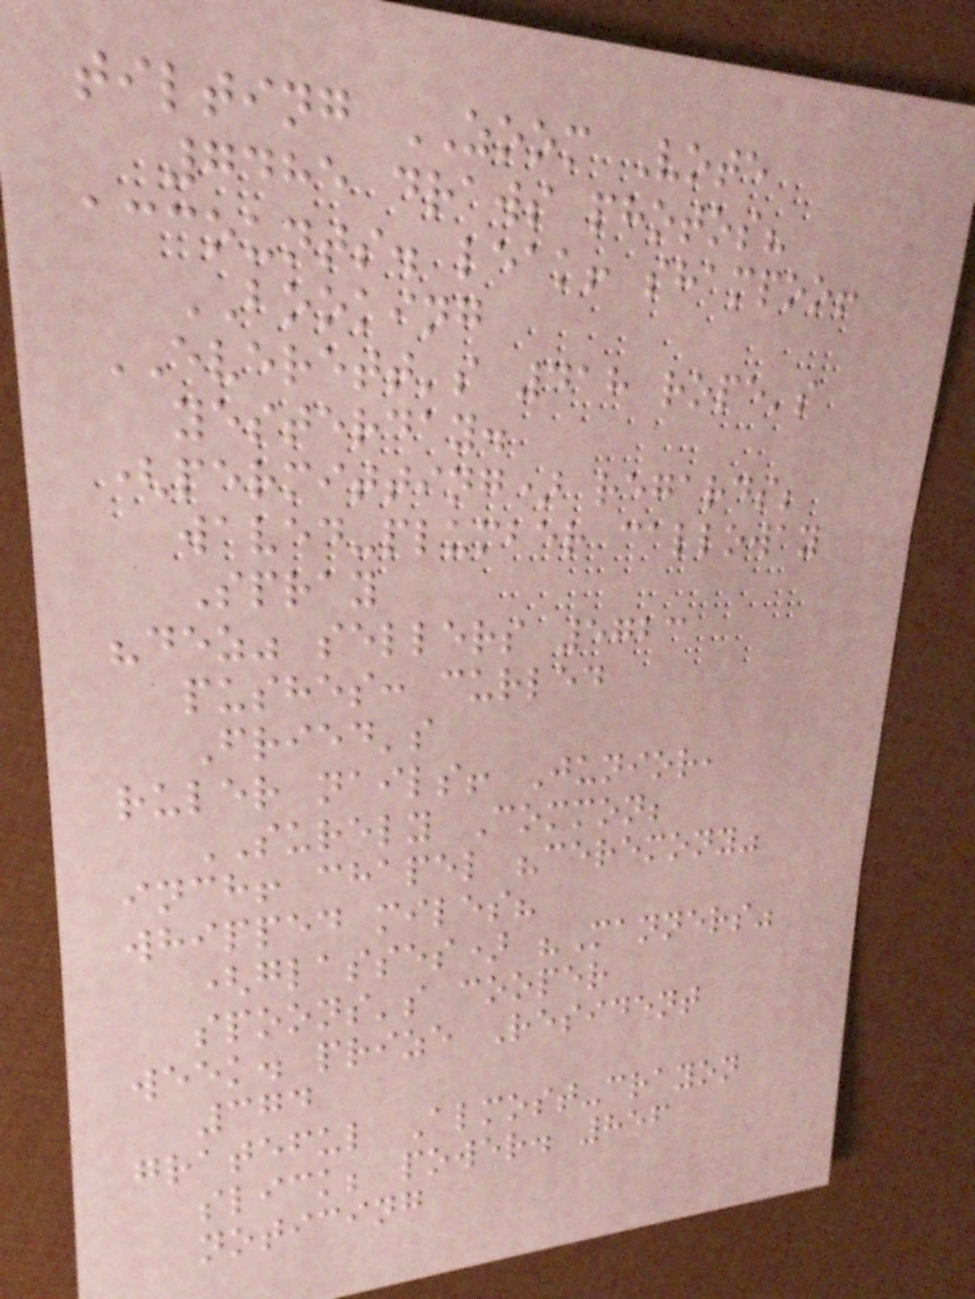tilting ZOOM Vote
7485 draws photos?
accounts. leak! shampoo!
BOOKING
EVERETT's 418 rope's
yesterday.
(permitting) regards;
waved-plumber calloway
Spray
"dez" sellers 5723
pushes: curled
Fried's
ruler nails! Junior,
SURELY Common;
inch! chapel "ceremony"
whipped miles?
(glasses) "Manners"
spoons's cooper
week. prize Resident
374
grateful Almost-crayon
slick; power. 856
noticing
